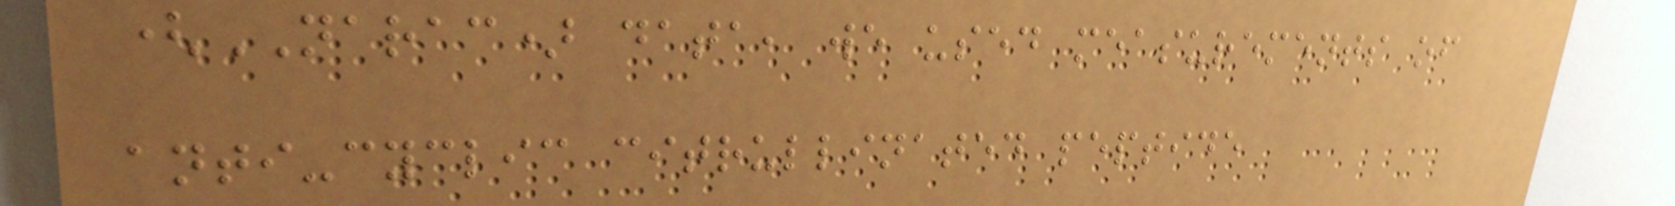(NARAC) data, we used measurements of
anti-cyclic citrullinated peptide
